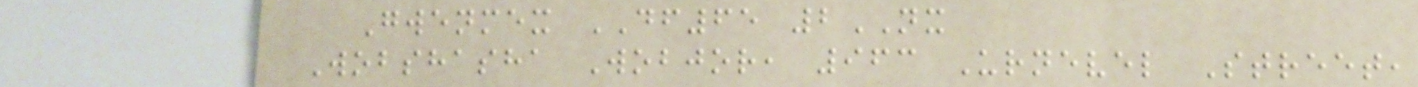Gwenmex DF65 2NX
Wobshasha Wobjor, 963 Urnevel Street,
